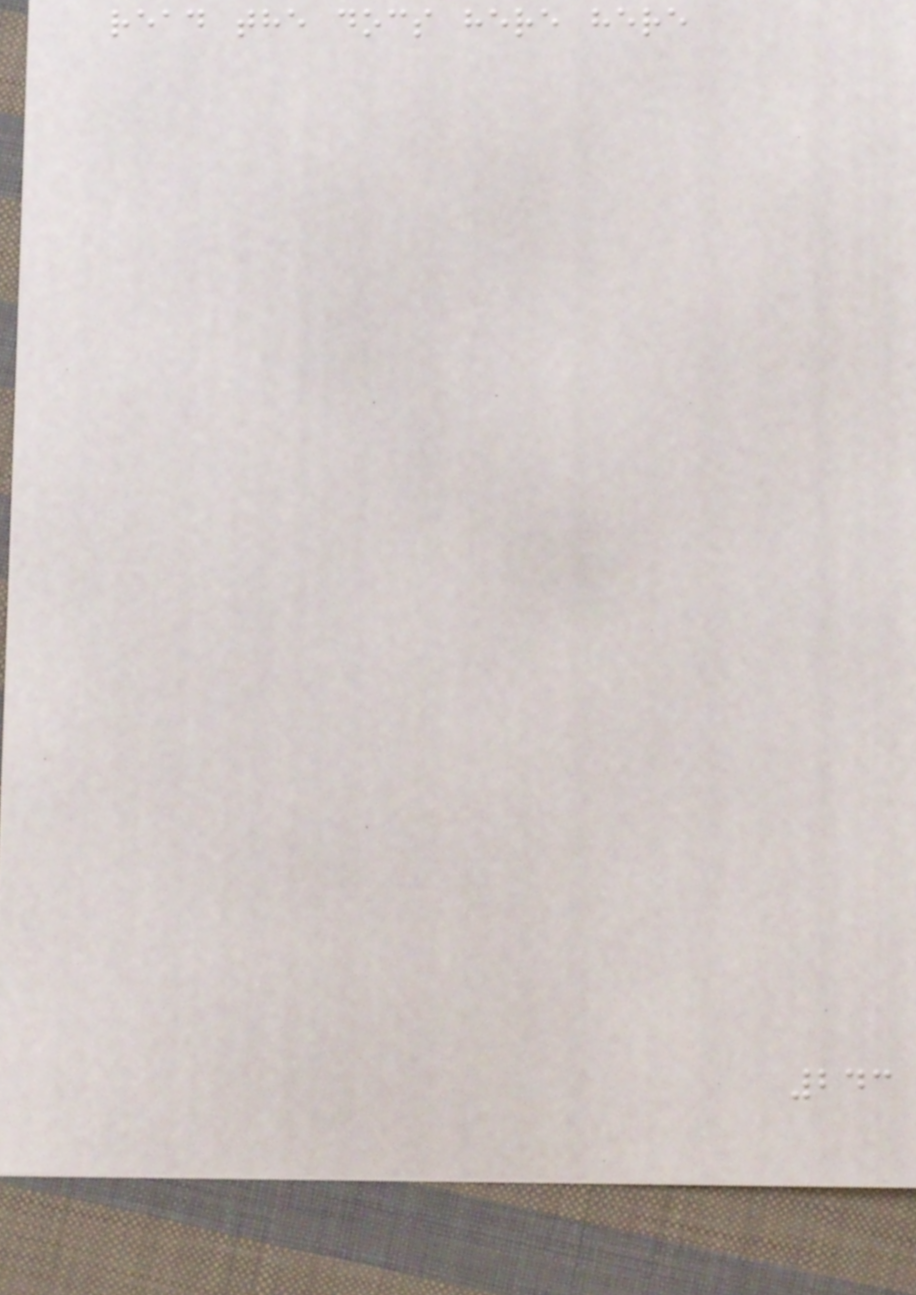read the docs here here
243
